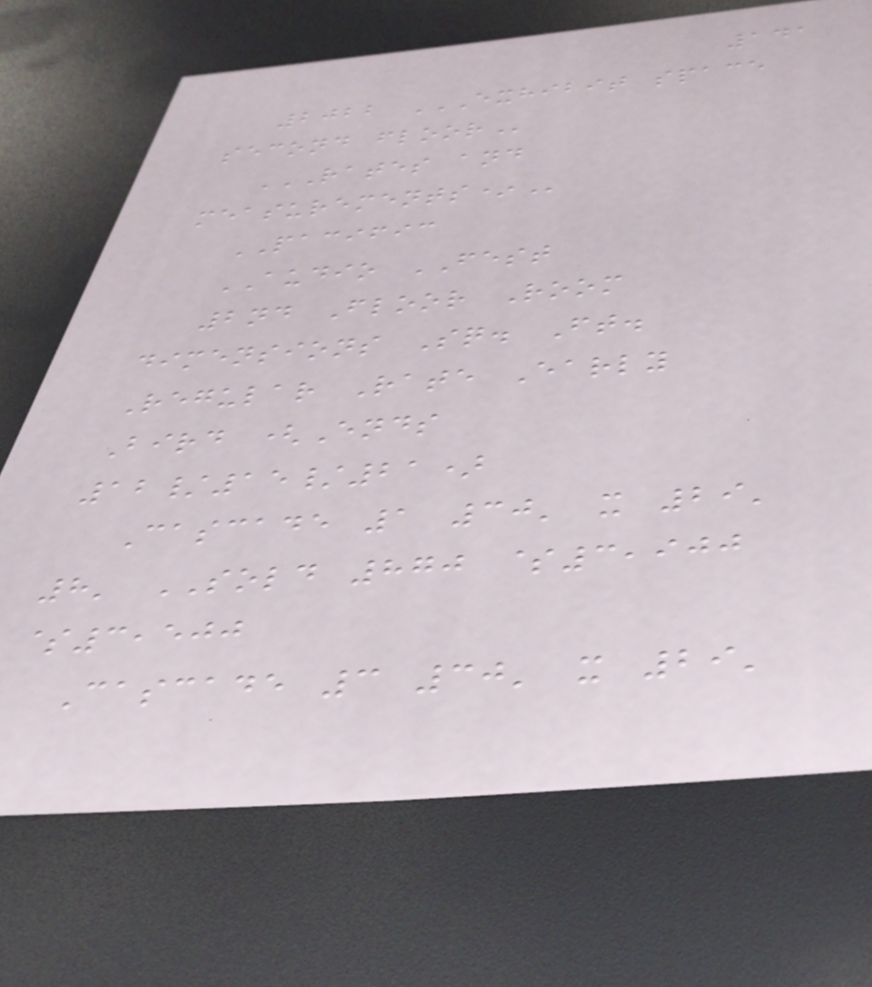141
2022 EXHIBIT SPACE
SECOND FLOOR
RATES AND
MEASUREMENTS*
PACIFIC
AUDIO FEST
2nd Floor Room
dimensions Sq. Ft.
Regular Rate Early
Bird (Ends
12/15/21)
Cascade 1 30' x 29'
8' SOLD 870 $3,900
$3,500
Cascade 3 30' x 29'
